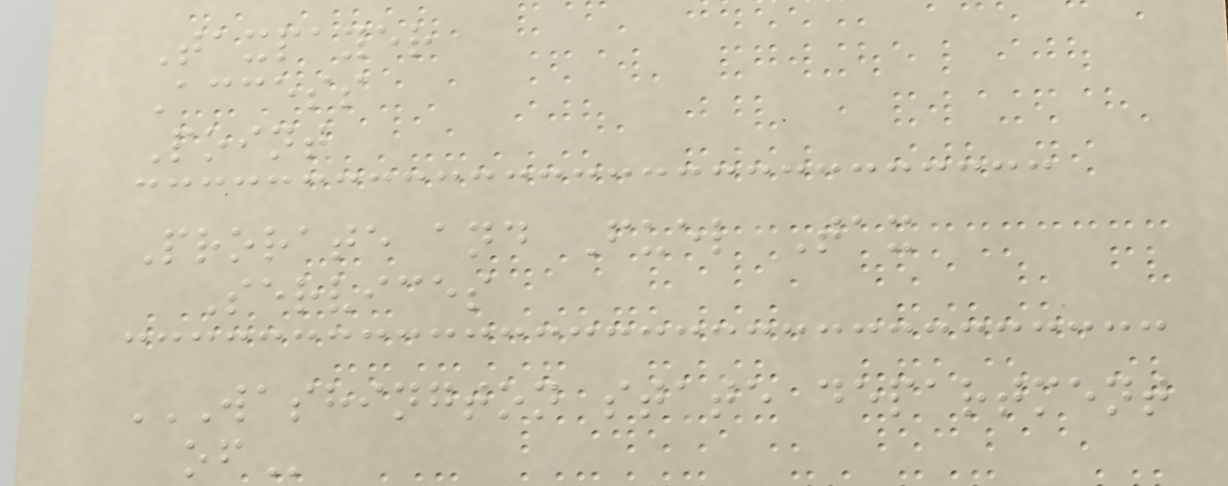Taxpayer
Access
Point
Prorate and Fuel Tax
Services
WASHINGTON STATE DEPARTMENT
OF
